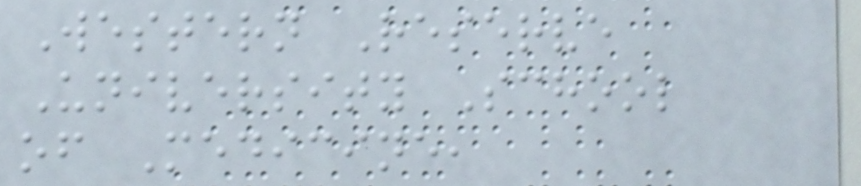Western Reserve
University School
of Medicine,
